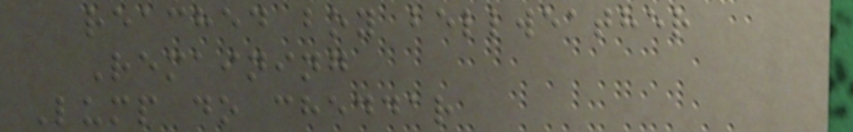reached boy bellweather
Remaining
Lump do cheddar
